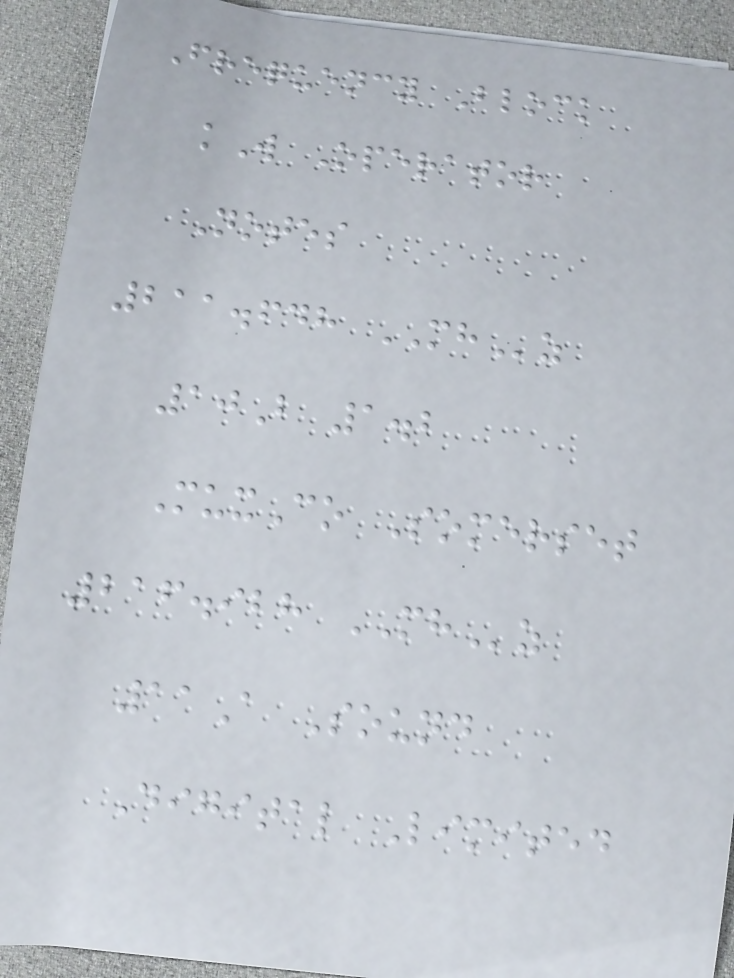Frequency Block
kW Operator
Notes
211.648 MHz
10B 1.2
MuxCo Somerset
216.928 MHz
11A Sound
Digital Limited
